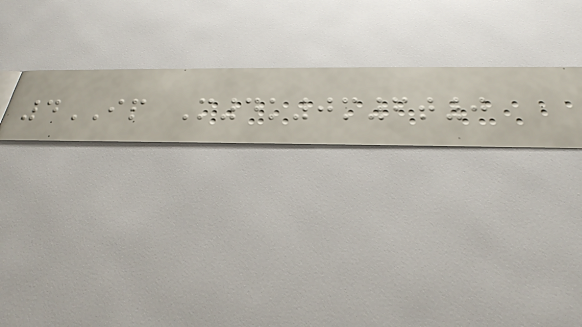4IP M4k0m6t0
